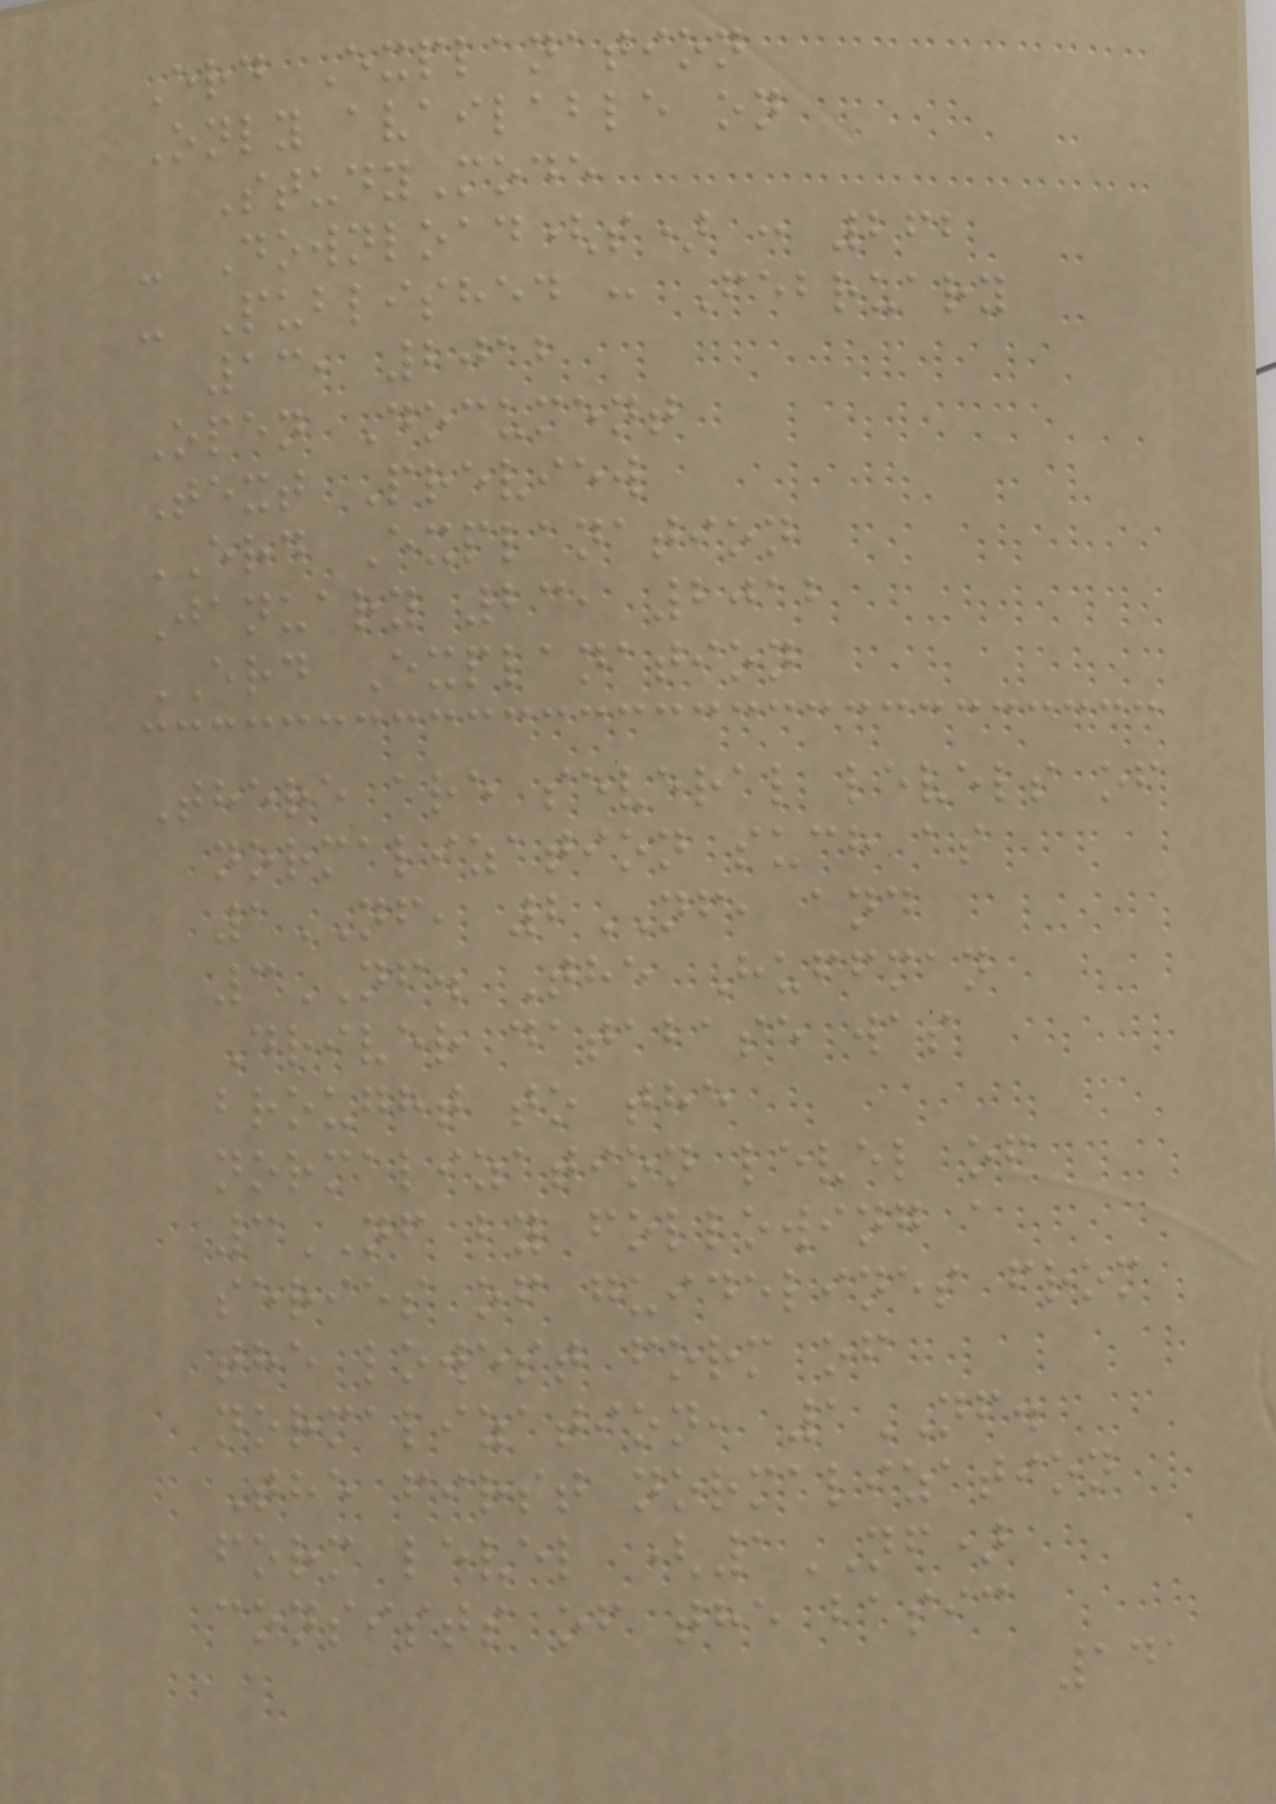Erd Explanation
Only available on
StudyMode
- Download(s) : 262
- Published : February
13, 2012
Open Document
Text Preview
ERD Explanation
January 23, 2012
ERD Explanation
There are several levels of
normalization such as
1NF, 2NF, and
3NF. The Huffman
Driver database was
brought to the
normalization level of
3NF by following a
series of guidelines from
the lowest form of
normalization, 1NF.
The first normalization
form level (1NF)
consists of the basic
141
